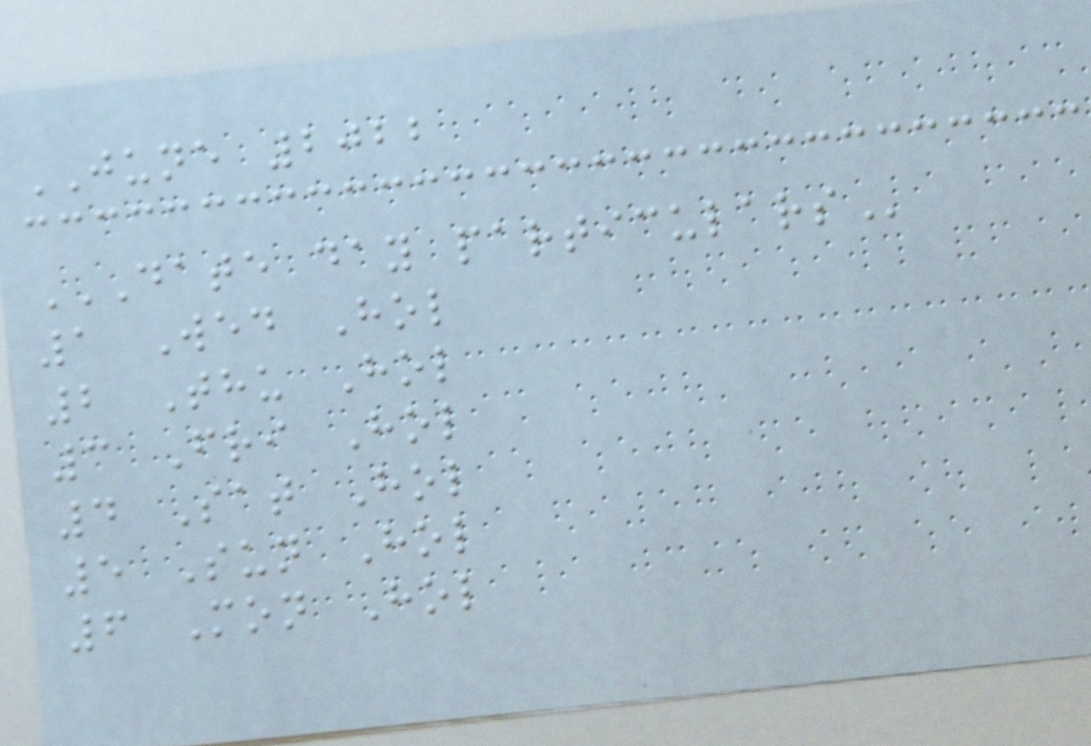JUNE 2022
DATE DAY PARTICULARS
1 Wed Hol
2 Thu Hol
3 Fri Hol
4 Sat Hol
5 Sun Hol
6 Mon Hol
